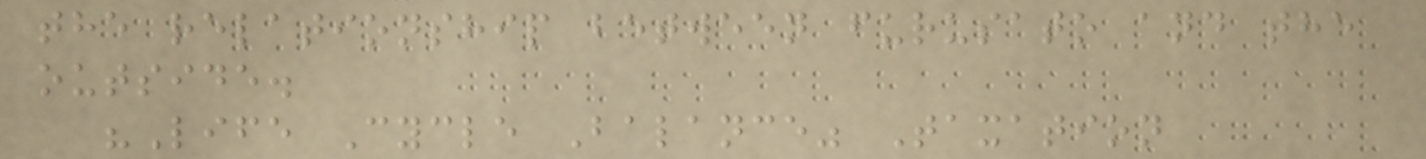the relationship between furusato and the
outside.
"Life Cycle Balance" Taxation
